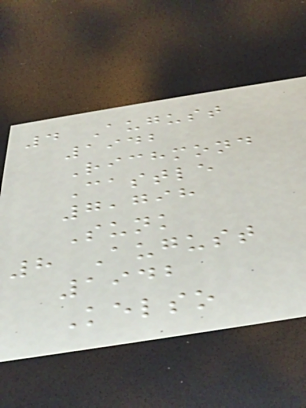4 August
1942
Richmond
Castle
7,798
Sunk
8 August
1942
Kelso
